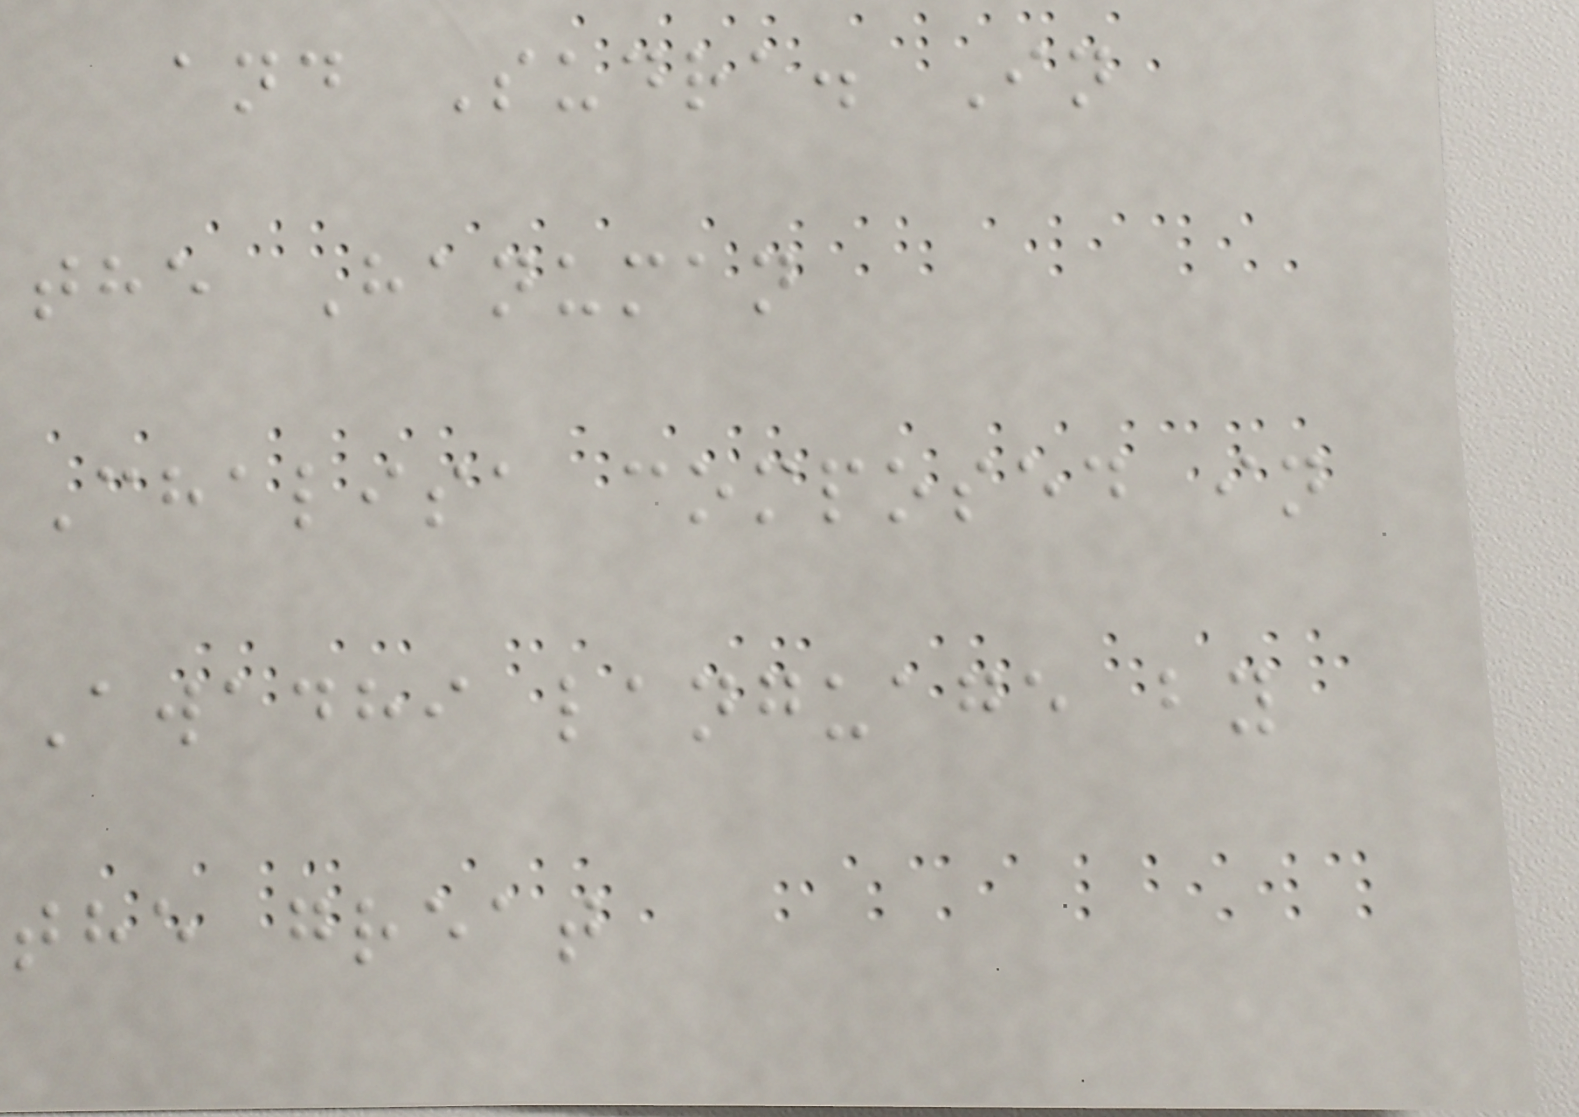and Sudra. In
the Hanuman
Chalisa composed in
Awadhi language by
the great
